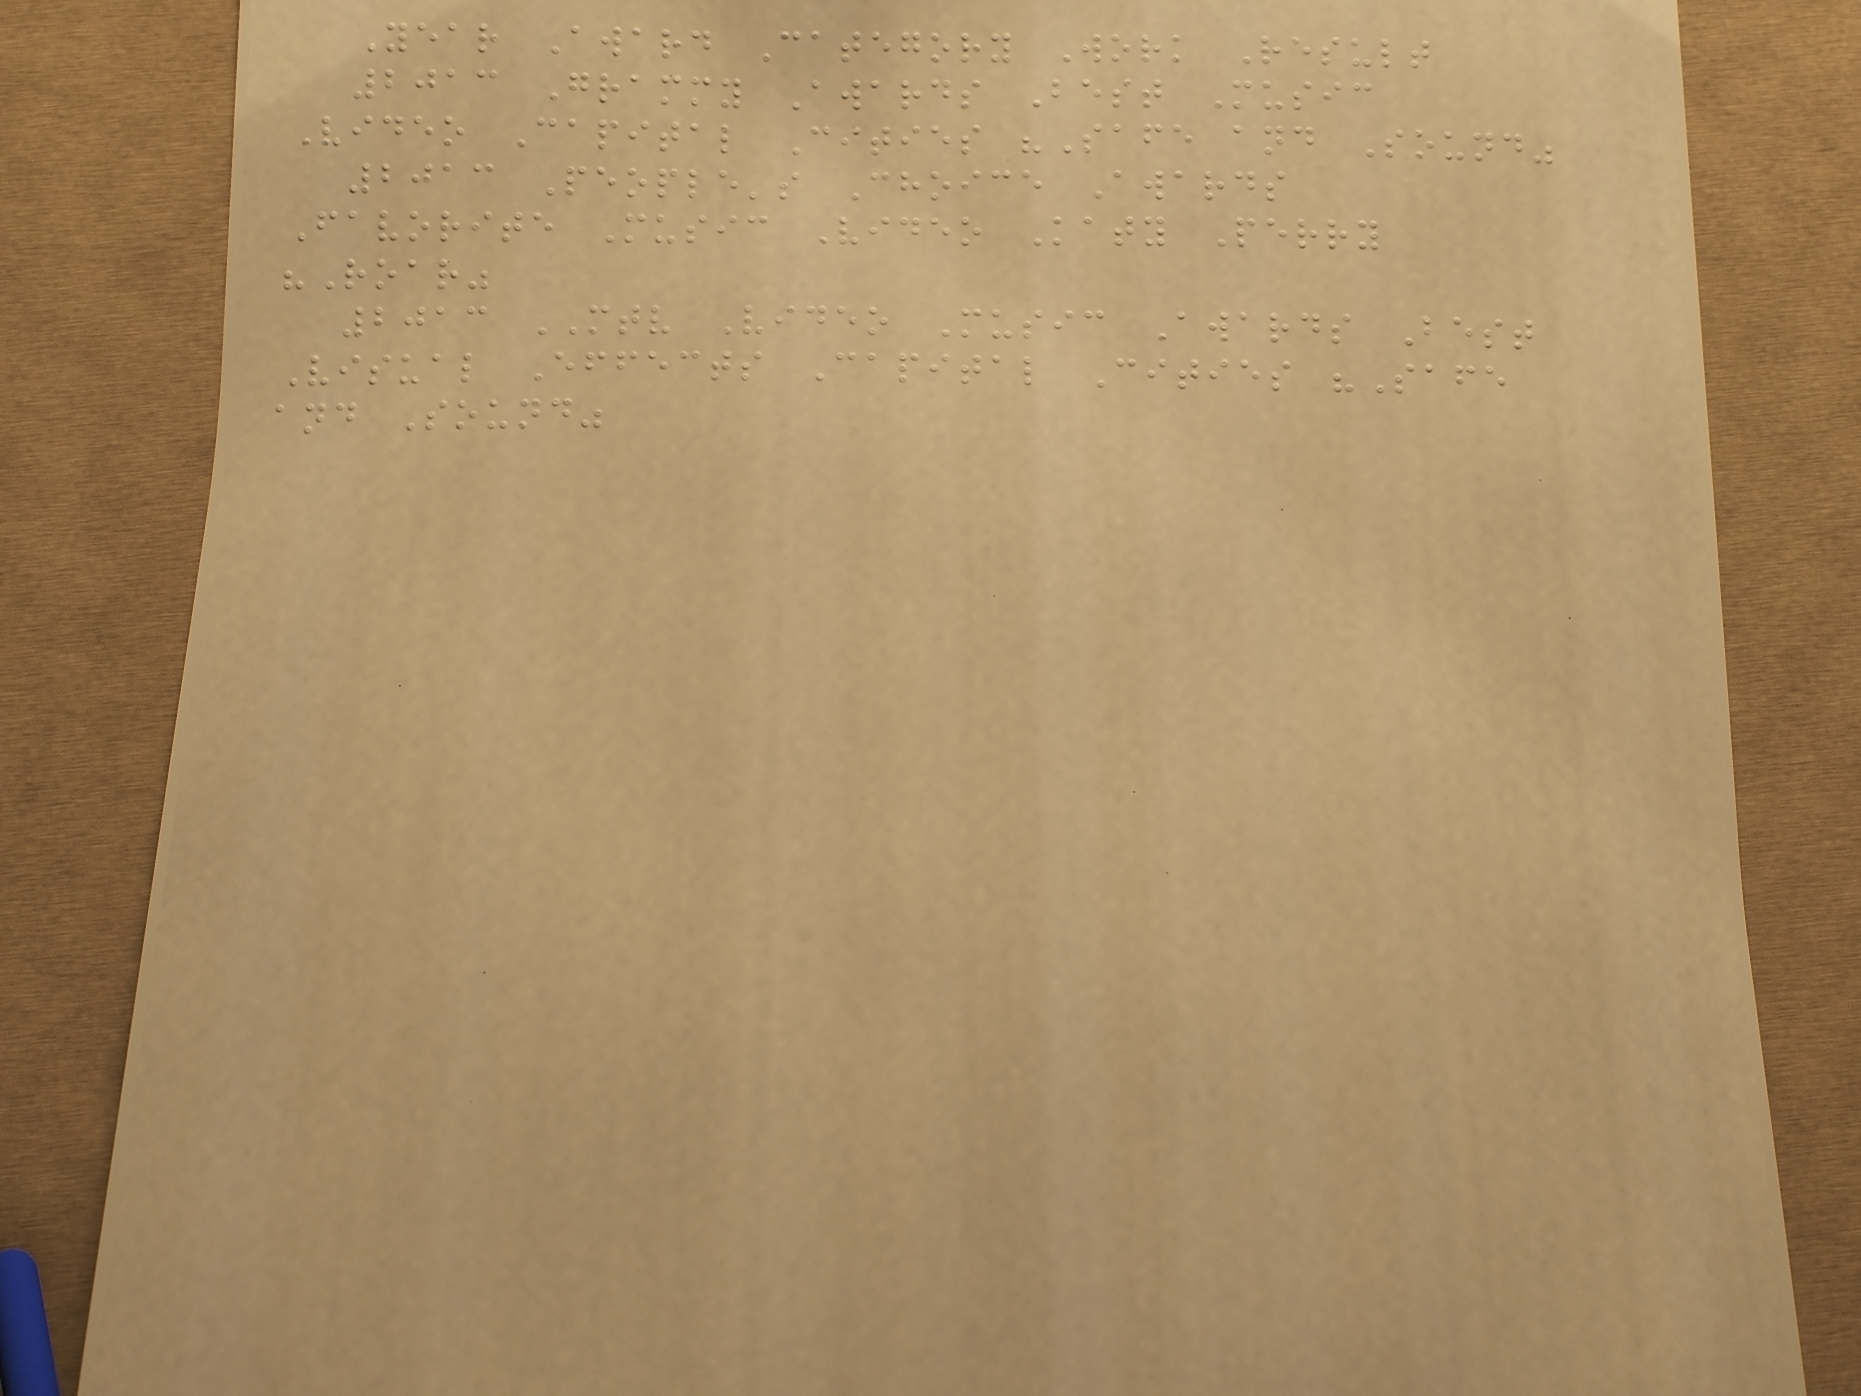Year Award Category Work Result
2013 Grammy Awards Best Music
Video Capital Cities "Safe and Sound"
2013 People's Choice Awards
Favorite Music Video Katy Perry
"Roar"
2013 MTV Video Music Awards Best
Visual Effects Capital Cities "Safe
and Sound"
